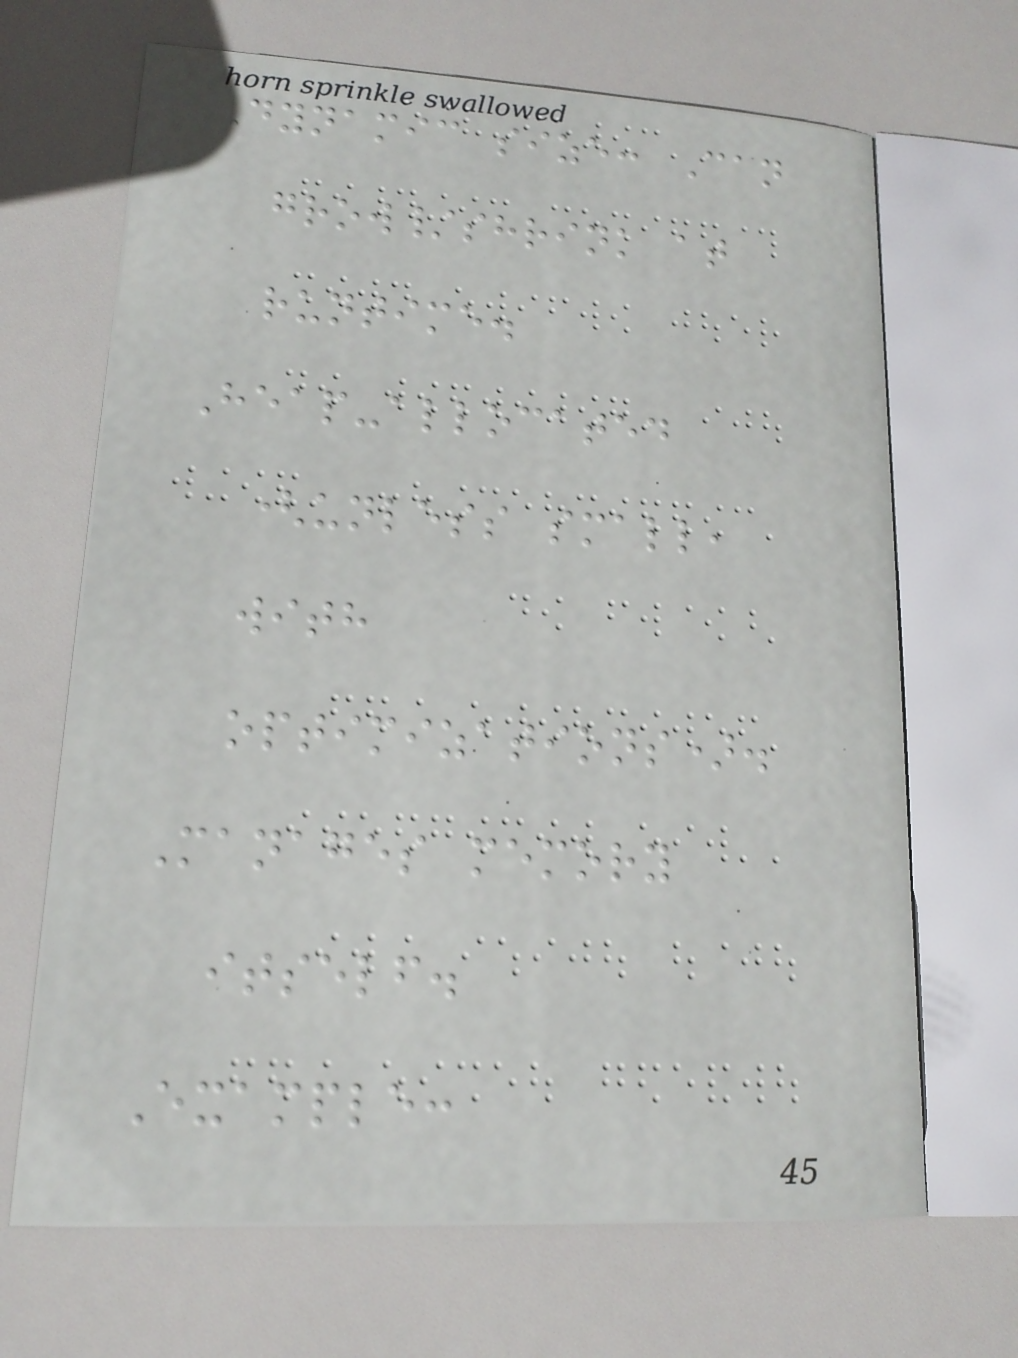Dynamic size: Can
grow/shrink at
runtime.
Heap-allocated
(unless small,
with
optimizations).
Manages memory
itself.
Example:
